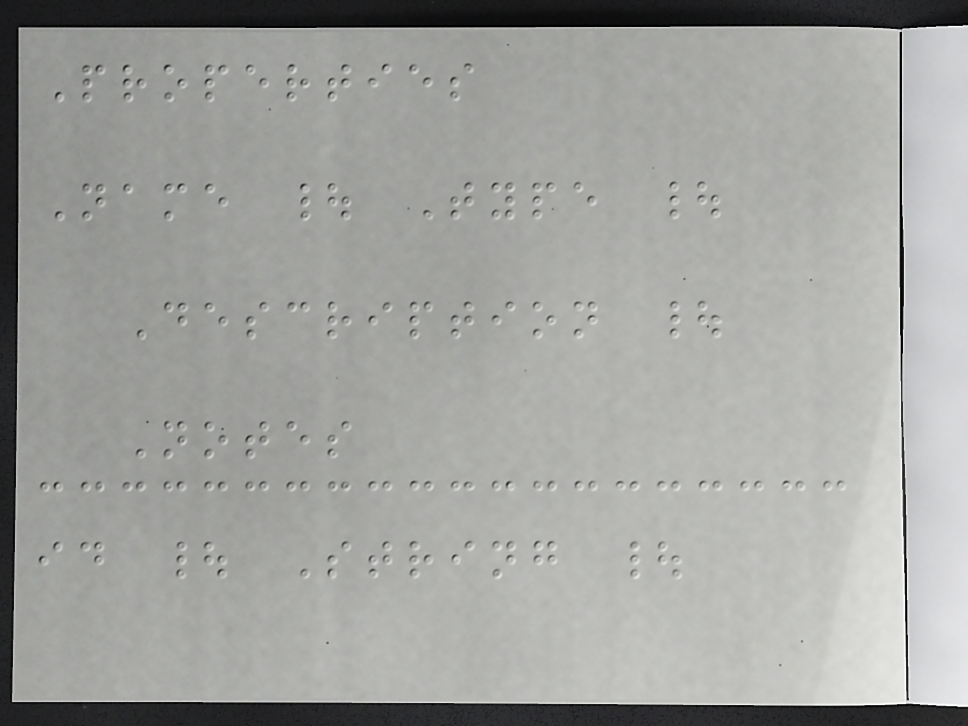Properties
Name | Type |
Description |
Notes
id | String |
